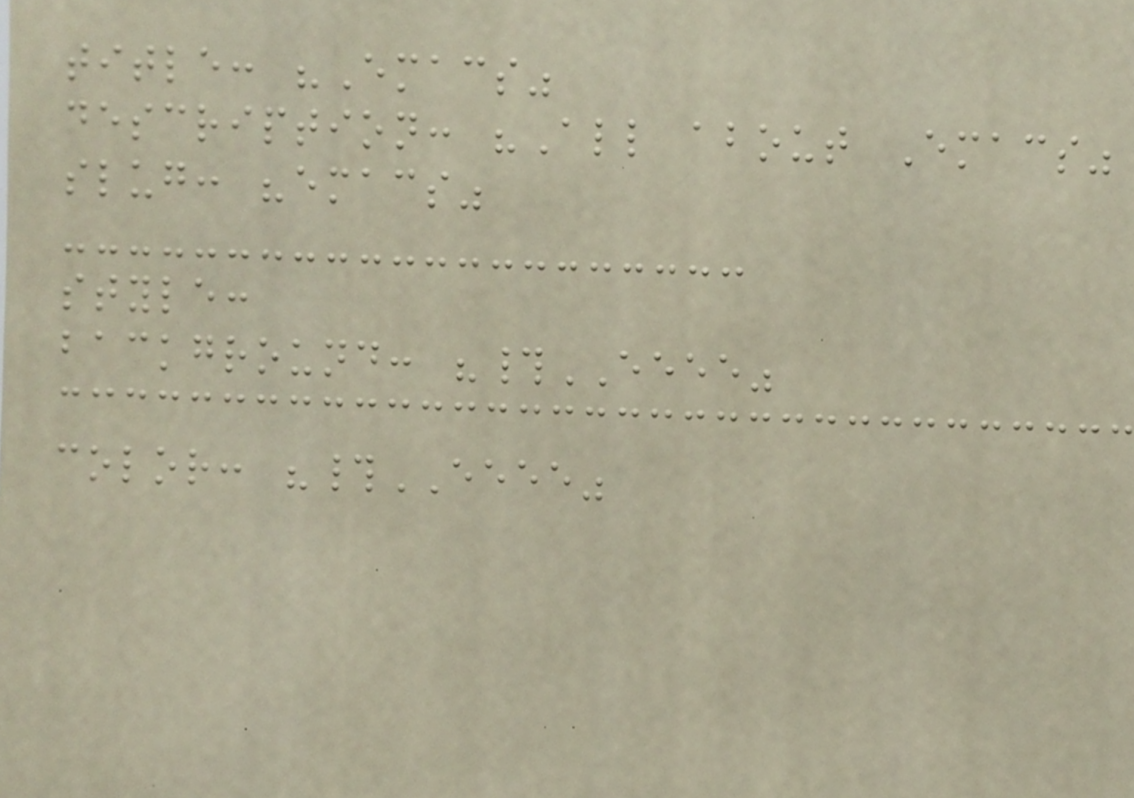title: "Emacs"
description: "All about Emacs"
slug: "emacs"
style:
background: "#EEEE"
color: "#EEEE"
